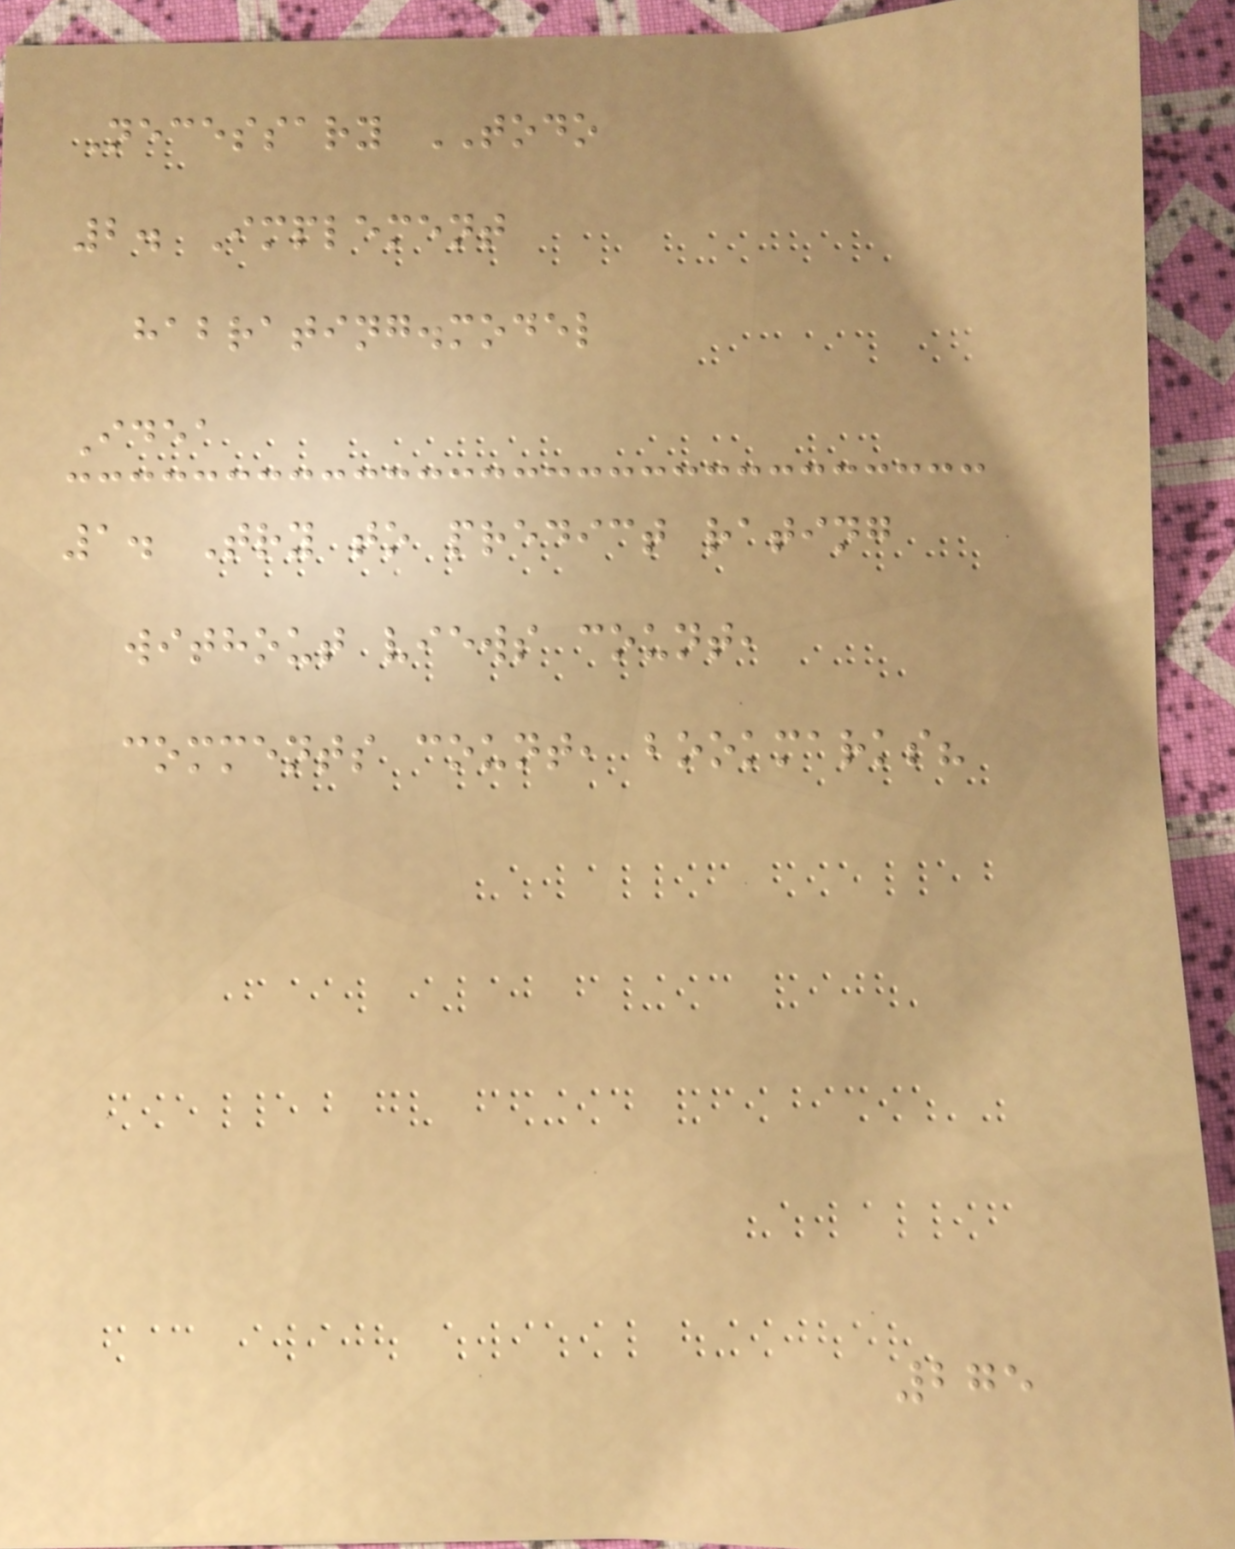Necessary TODO
2. Implement
habrating.model
Idea
1. Try to predict rating
without views count,
comments count, bookmarks?
275
